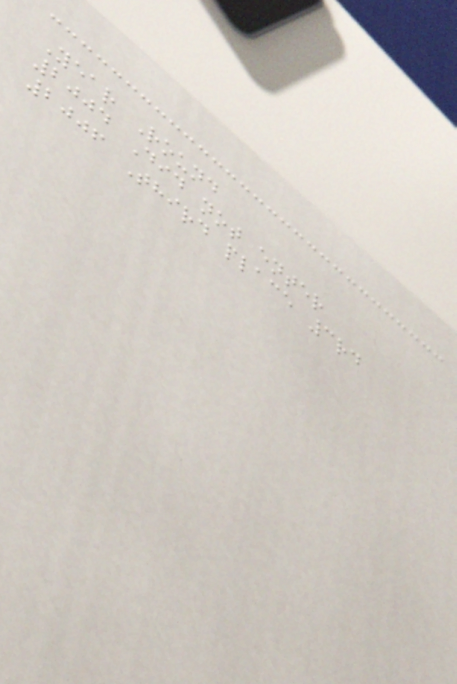Year Round
2004 Did not enter
2006 Third place 3rd
